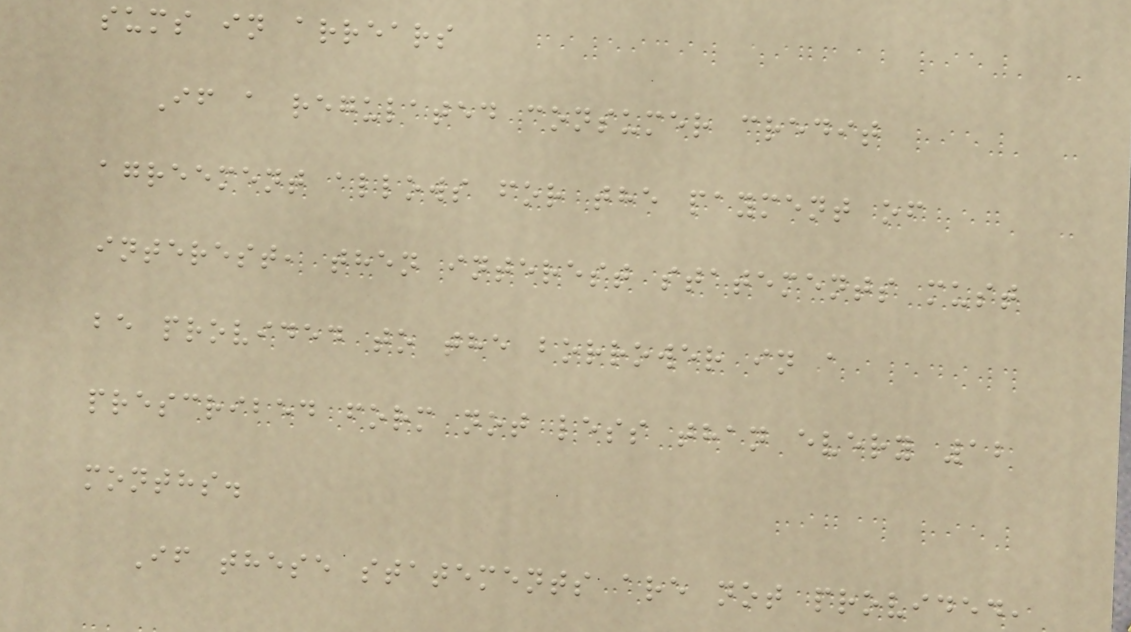sums in arrears
If a regulated consumer credit
agreement allows for the payment of
interest, then interest statements must
be provided to the borrower in a
prescribed form not less than every 12
months.
If these statements are not provided,
